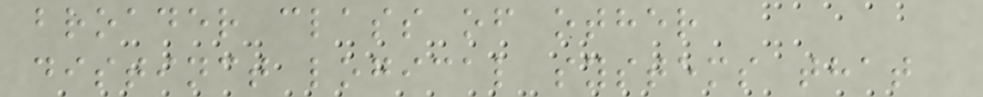broader class of other
distinct logical systems that
